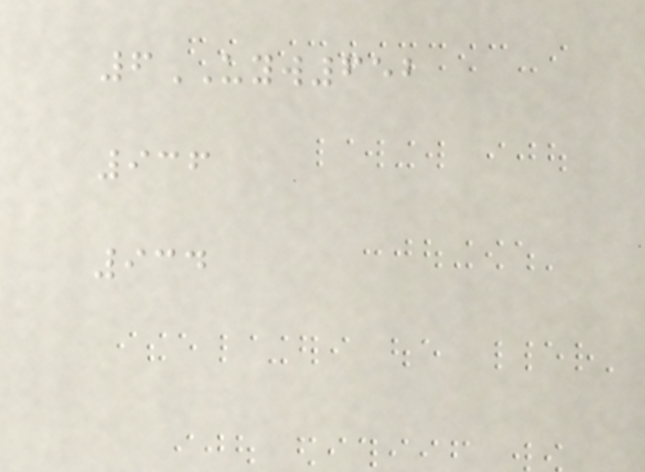6UYW652
936
934
